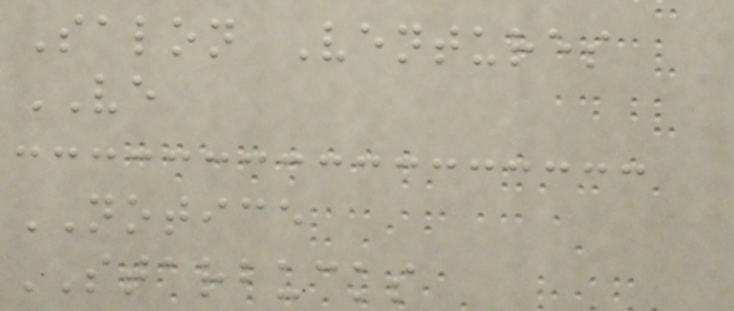Salon Ventures
VE
NOTICE
STARBUCKS
